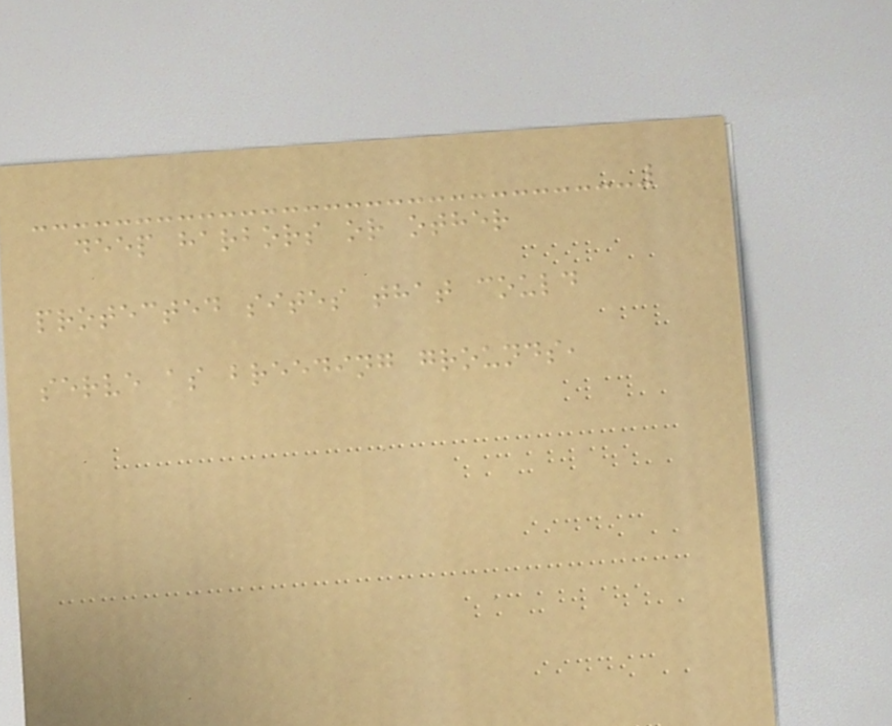deep harbors or other
protected sites that could
serve as breeding grounds,
